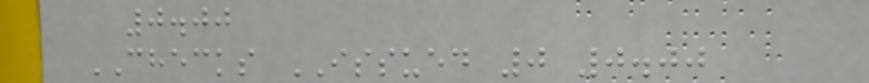0.00
CHECKS ISSUED 0 0.00
